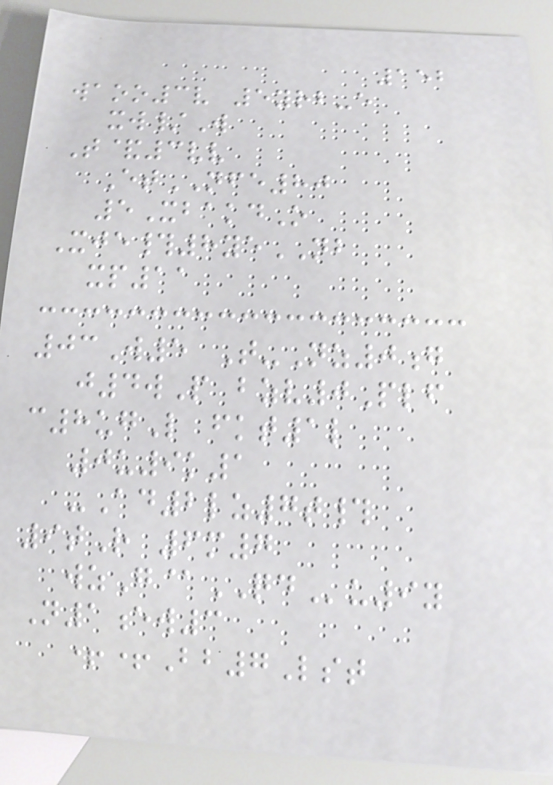152
waoo3v 5yrb-e
xw/W
T&3vv
EtNFE80
5XbakdO
Xje#8yeNB
xp11
03W5 T-Nz0g
j4wP bzv0Plf
c8ugL fkt1l
0u9k1
-Ad2lz7t#
9tR 6m7
wzG@QDu9y
N1ew3
++Bb7Lst
